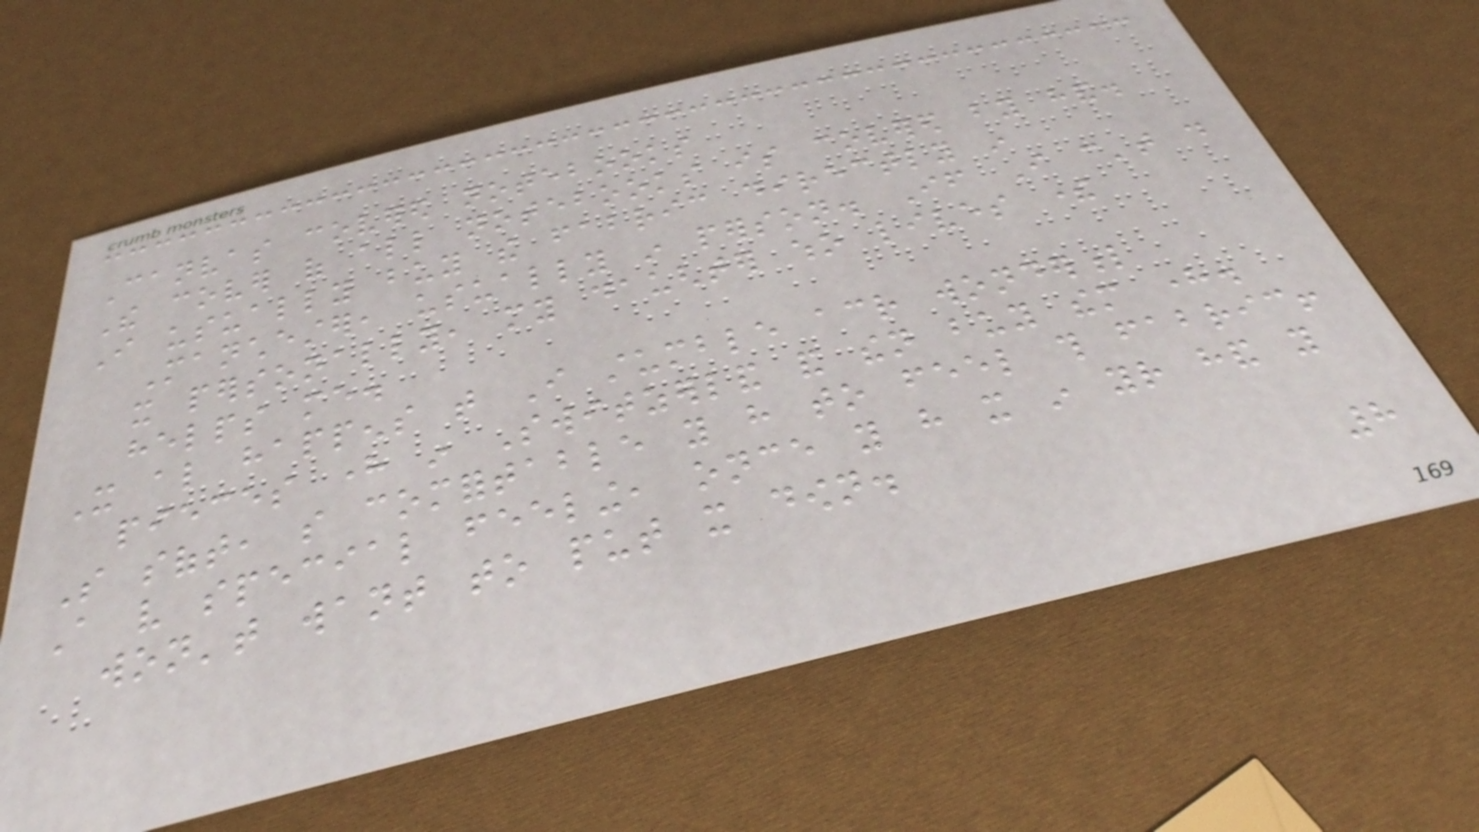Canvas covered notebooks
The cover of all notebooks is covered by hand.
I usually buy the fabric directly in
Manchester, usually in person. If I can't do
it personally, my daughter who lives there
helps me.
It also happens that I stumble across wonderful
pieces here in Switzerland and then buy them here.
So soft, so comfortable you have to feel this fabric!
A very special feeling, once you have it in your hand you
won't want to put it down.
8
